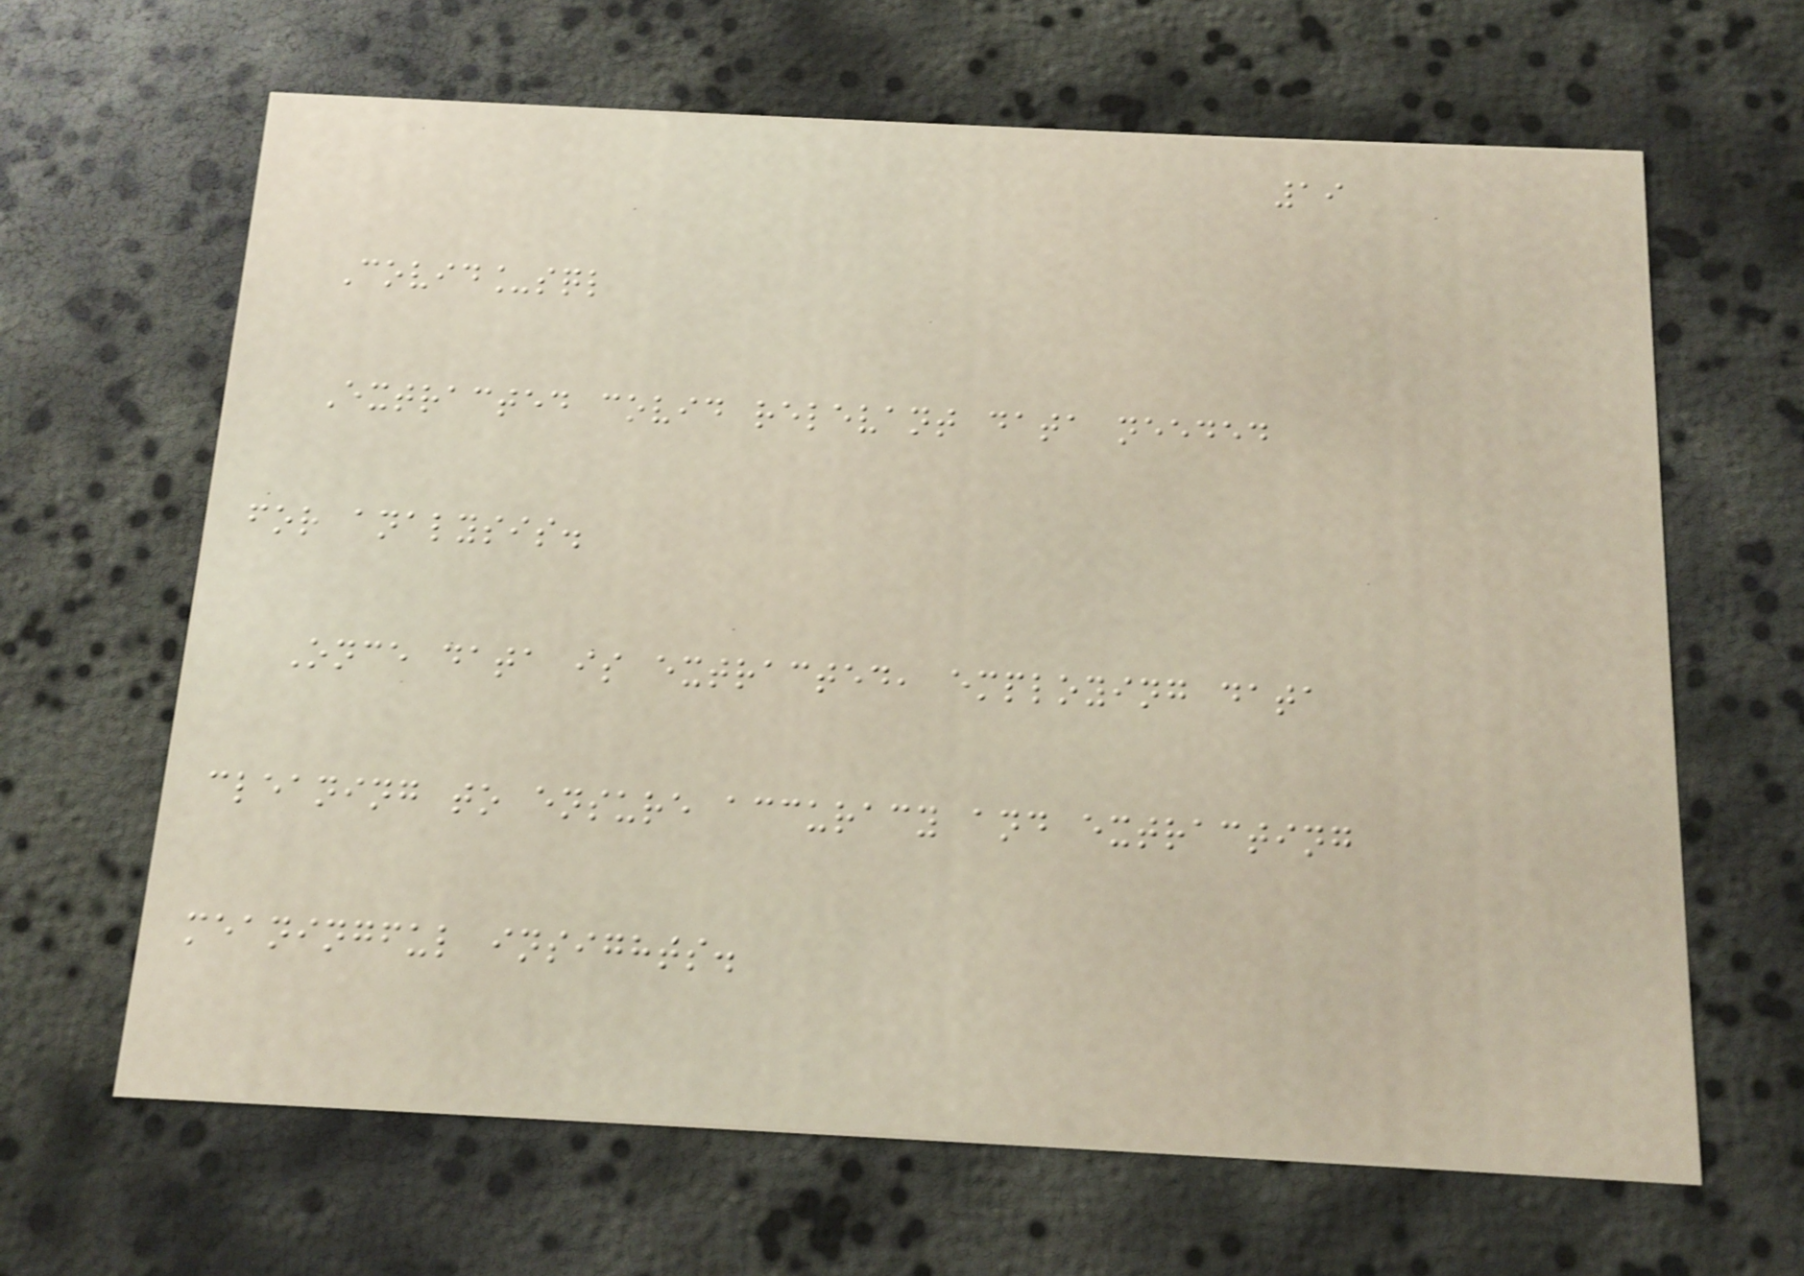19
Covid_sql
Extracted covid relevant data needed
for analysis.
Once data is extracted, employing data
cleaning to ensure accuracy and extracting
meaningful insights.
